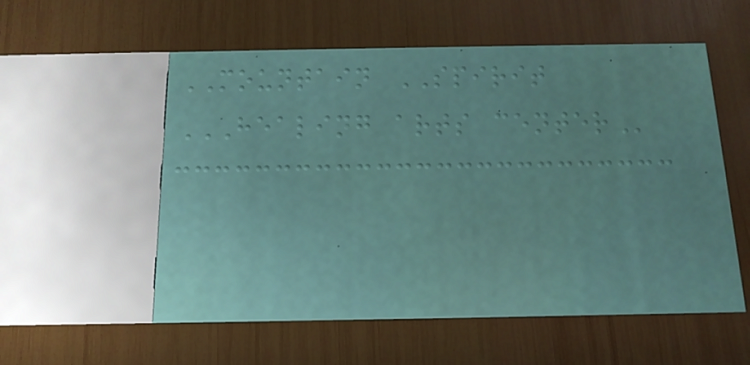MOUNTAIN SPIRIT
HEALING ARTS CENTER
